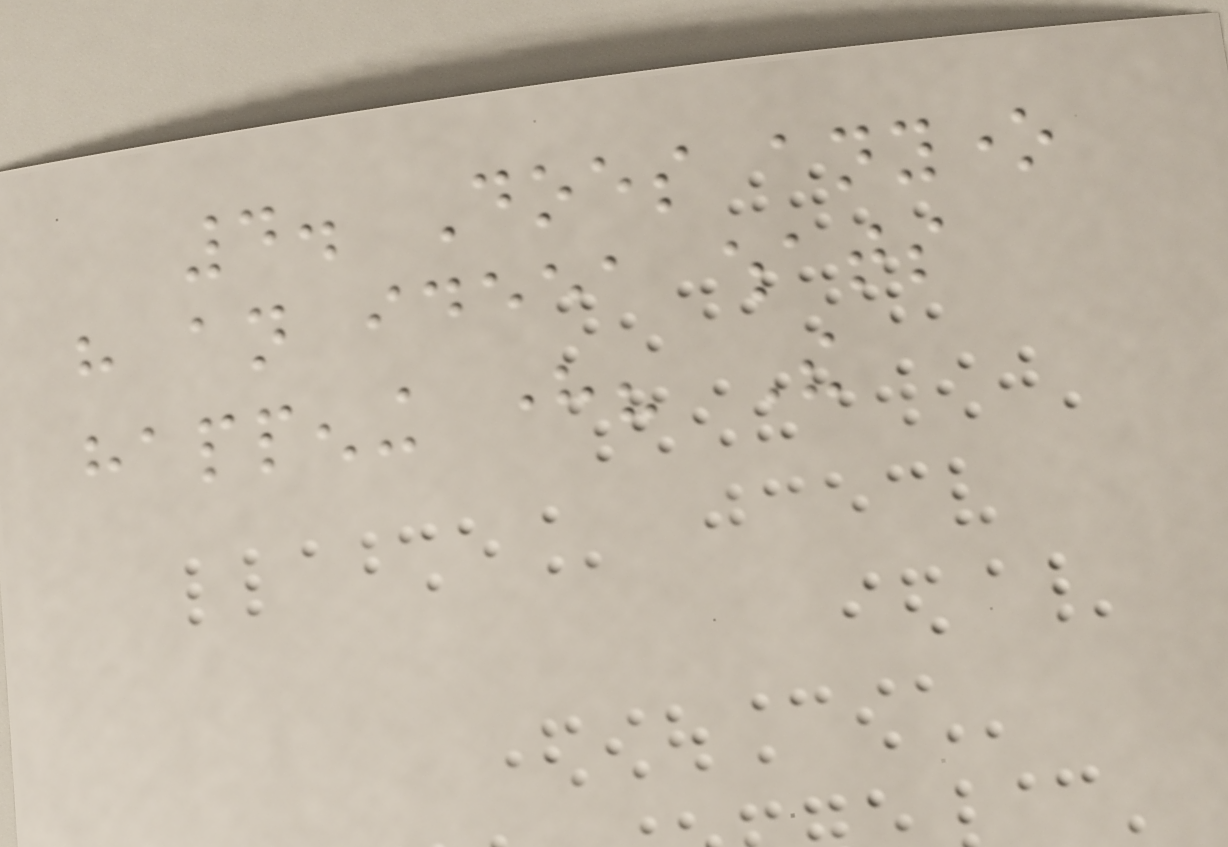4. Does anyone
have an ideea whats
happening here? The
